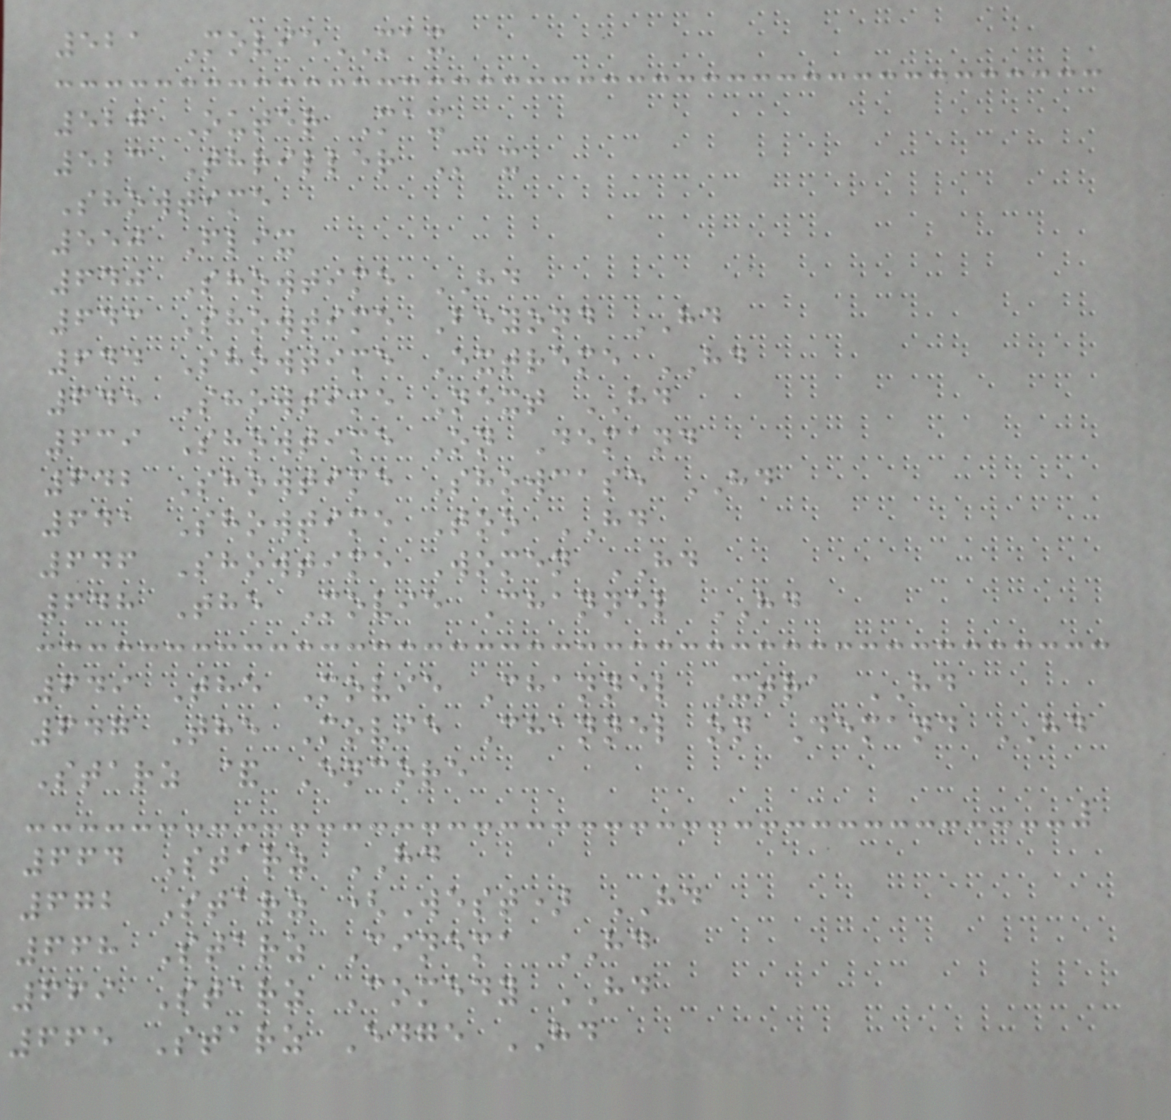521 MovieMAX
527 Outer Max
523 Thriller Max
Showtime
550 Flix
640 Showtime HD
643 Showtime Beyond HD
644 Showtime Extreme HD
645 Showtime Next HD
639 Showtime On Demand
642 Showtime Showcase HD
641 Showtime Too HD
646 Showtime Women HD
648 The Movie Channel HD
649 The Movie Channel Xtra HD
647 The Movie Channel on Demand HD
Starz & Encore
664 Starz HD
672 Starz (West) HD
668 Starz Cinema HD
669 Starz Comedy HD
665 Starz Edge HD
